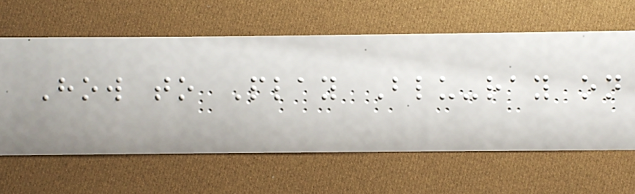How to Play Blu-ray on
